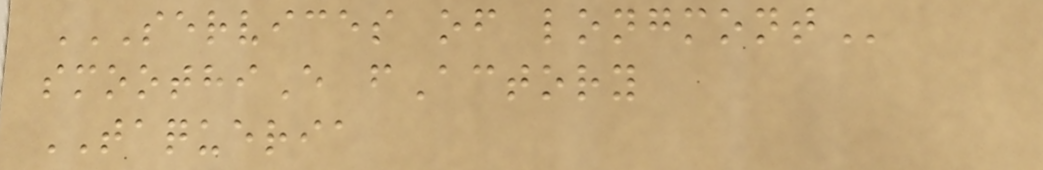SERVICES OF LONGMONT
smoothiE fActory
TAQUERIA
